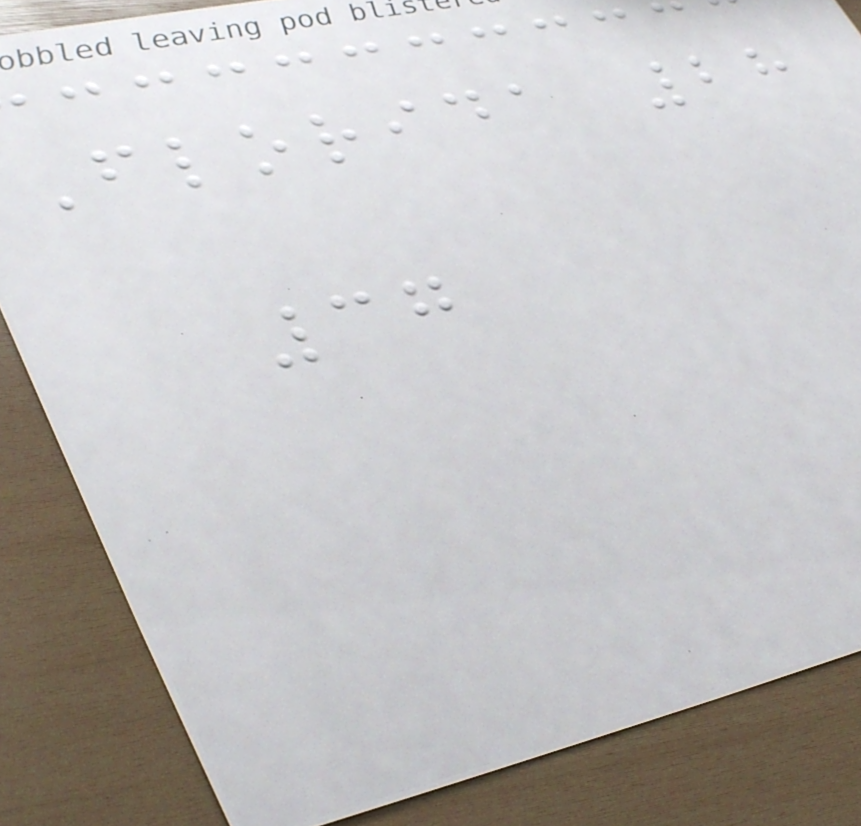Florida 28
37
